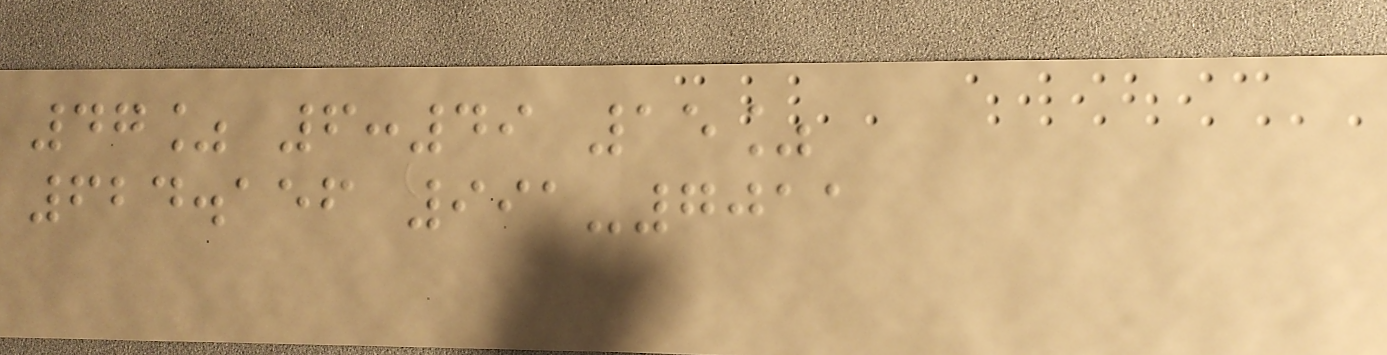47% 6:49 15%
624.156 991-7011
